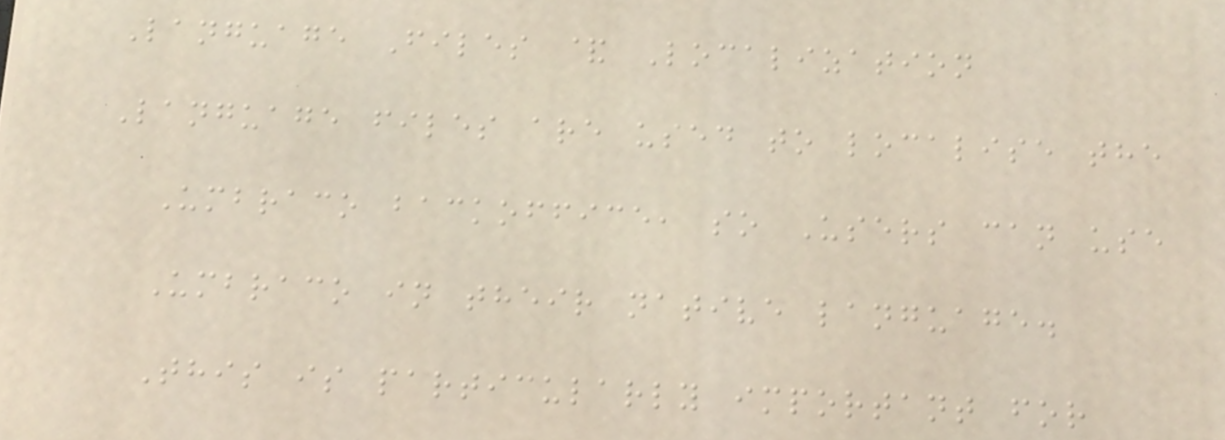Language Files & Localization
Language files are used to localise the
Umbraco backoffice, so Users can use
Umbraco in their native language.
This is particularly important for
